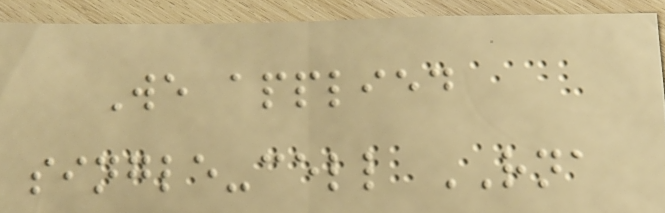We applied
single-cell RNA
